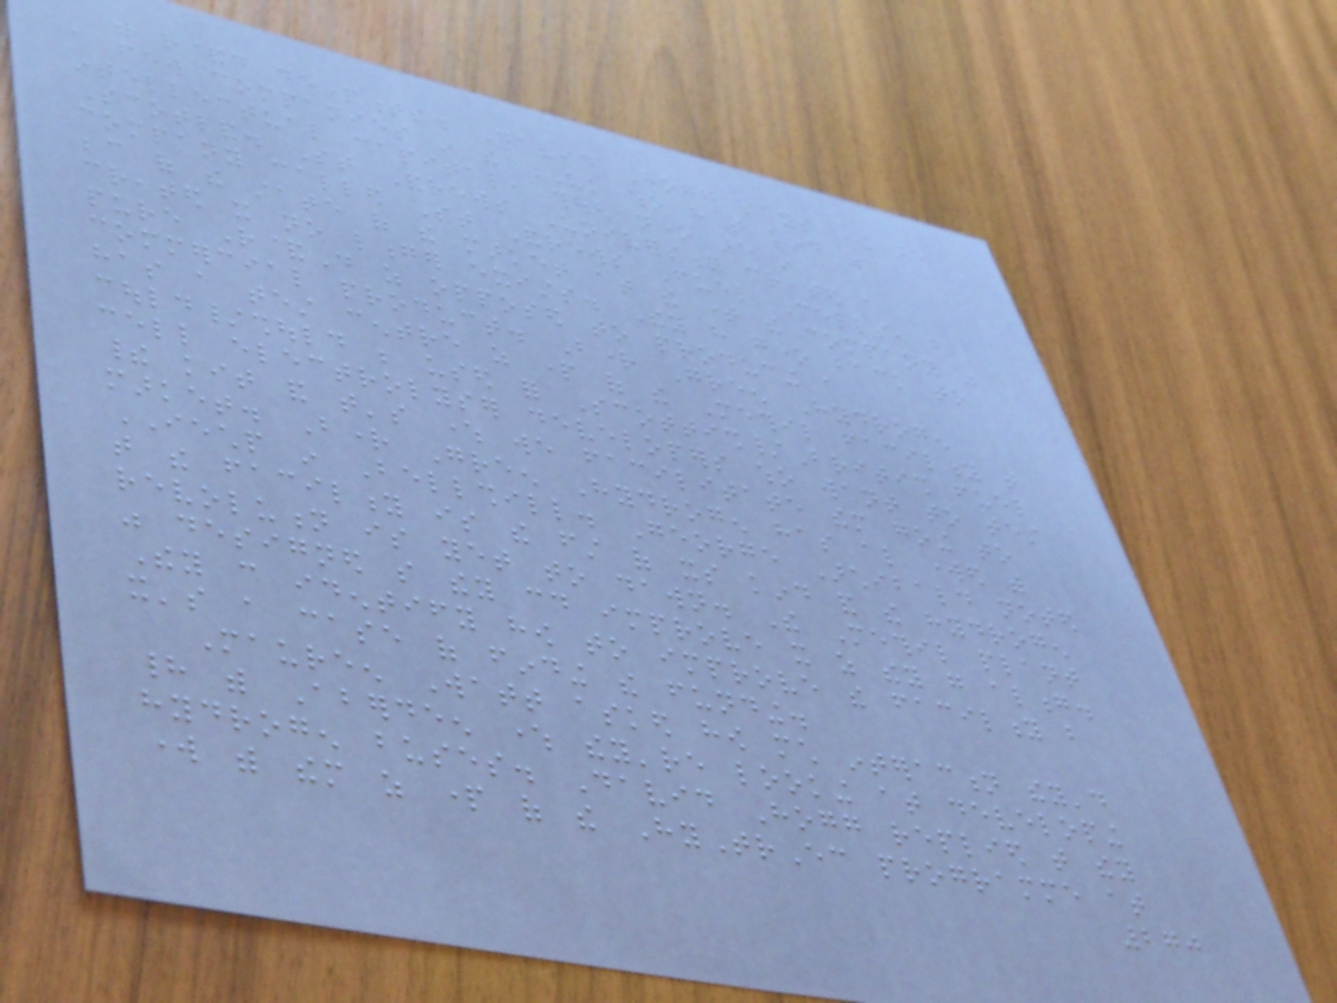with r&d departments. David Hogg says there are
a few companies in the UK who have that kind of
intellectual capital, though none are in
Scotland. St Andrews University created a
company called St Andrews Fuel Cells, but
because of the state of the market at the time the company was
created it no longer exists. They have gone back to
pure R&D as opposed to producing a
commercial product. Bright Green Hydrogen
has a test centre as part of the Methil facility that
could/should be used for Scottish/British fuel
cell electrolyser developers who want to test
their kit and that's where we facilitate them going to
market. Bright Green Hydrogen has also worked with
IECHP in Bellshill. George Archibald noted
that the facility is the first of its kind and the hydrogen
revolution is yet to dawn. The Methil plant
was designed so they could improve it as they go along.
They can identify how to improve the facility but
it's a case of finding the funding.
Maureen Watt asked how much interaction they'd
had with Aberdeen where they're looking at developing
hydrogen buses. David Hogg replied that they
work with them as part of the HyTrEc programme at
270
